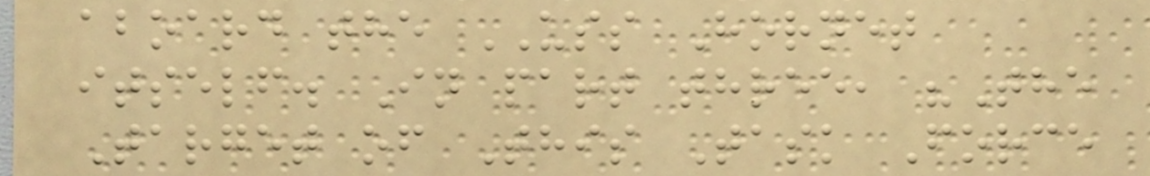aboard the USS Hornet
itself. In part three, "The
Target of This Task Force
